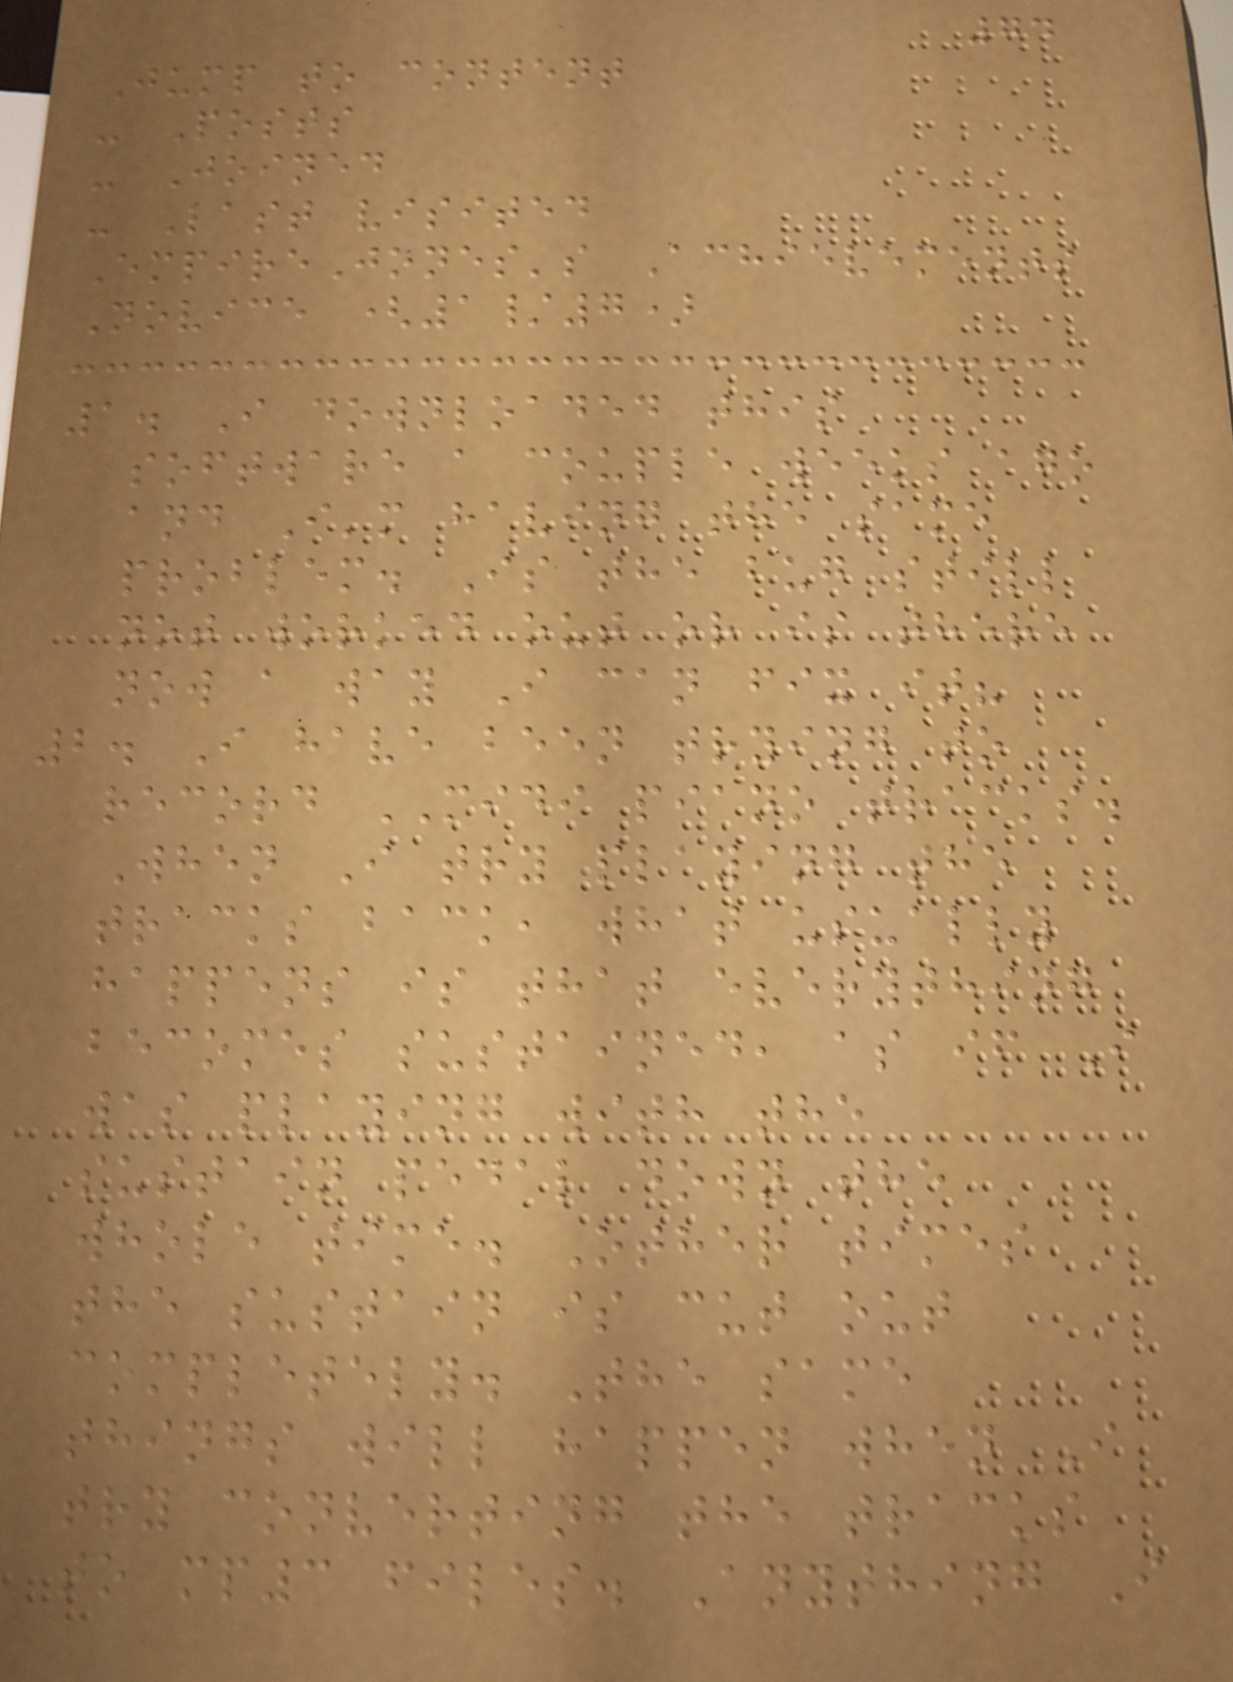74
Jump to content
- Posts
- Joined
- Last visited
EmpireJones's Achievements
Novice (1/7)
1. I downloaded this
software a couple weeks ago
and I'm having the same
problem. Is the bug still
not worked out or is there
now a way I can fix it?
2. I have been trying to
record MIDI piano tracks.
When I try playing the
tracks back, what usually
happens is that everything
becomes sustained, as if I
was playing with the
sustain pedal down the
whole time. Other times
the sustain is cut out
completely. The same
things will happen when I
try converting the tracks
to mp3 files. Anything I
